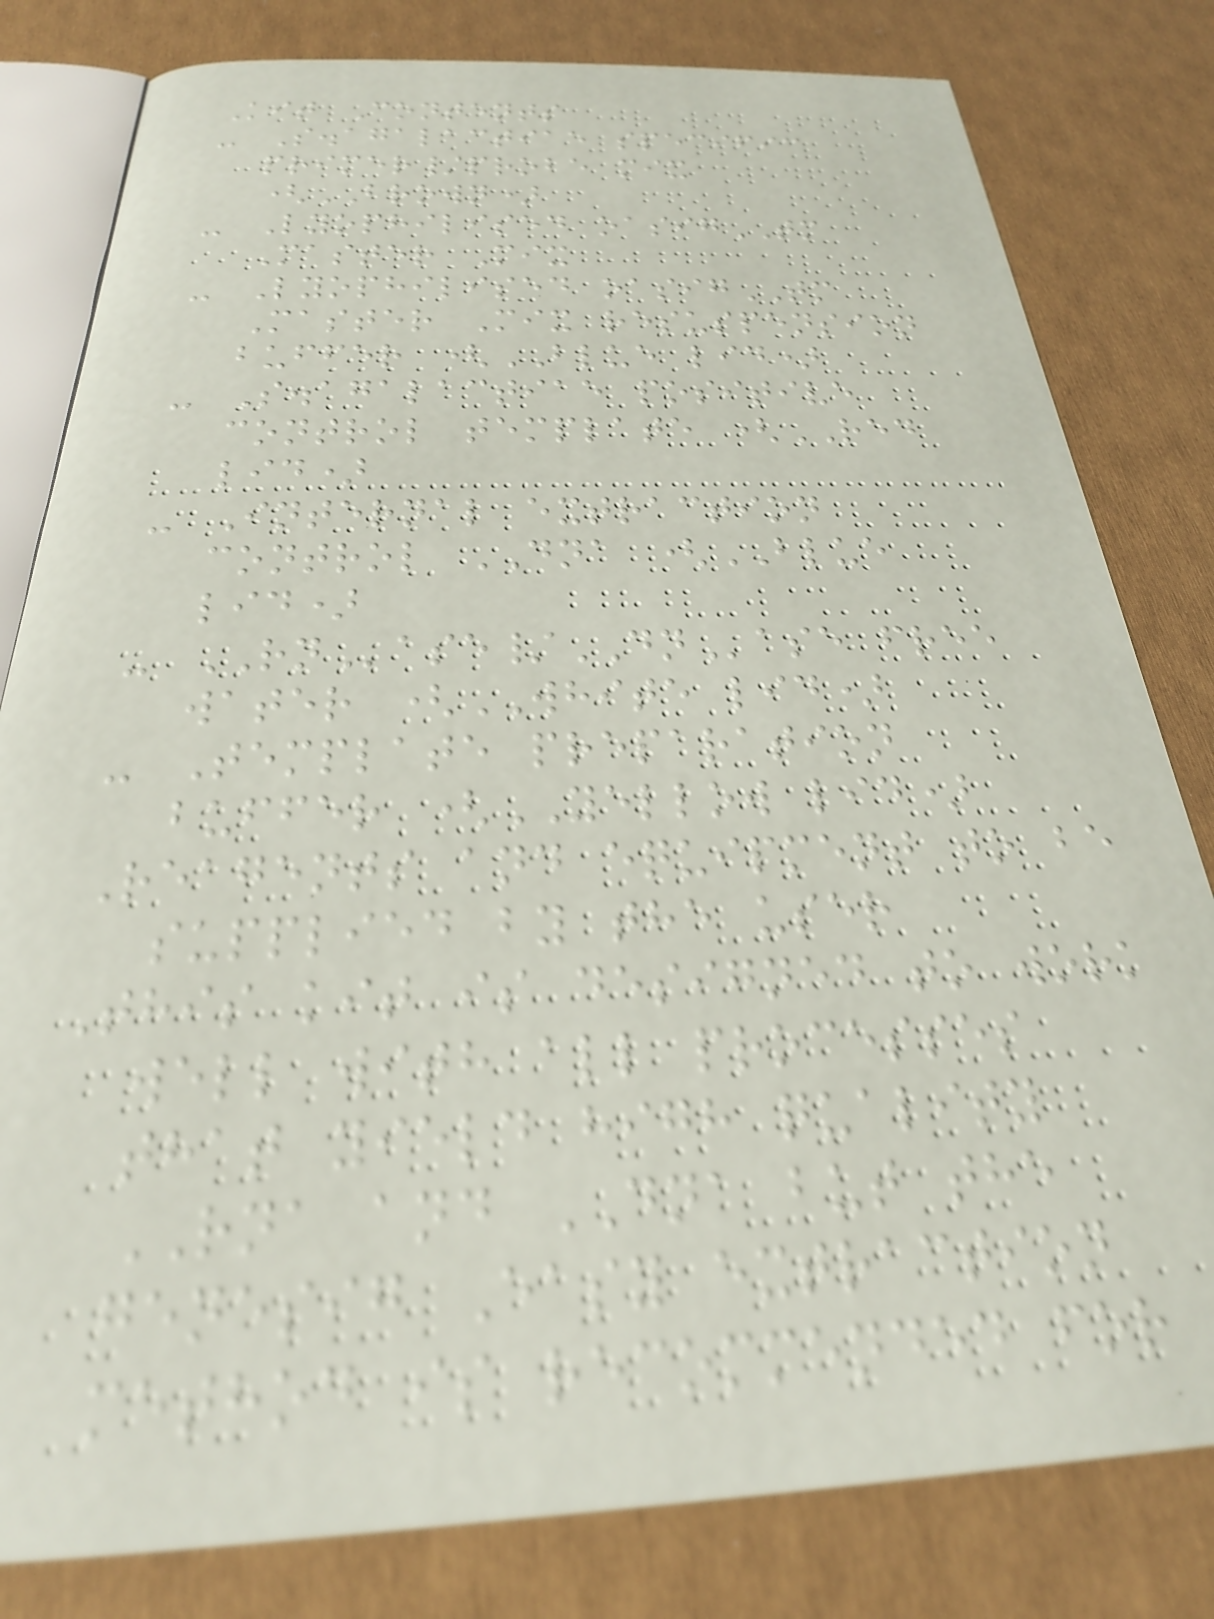Kit Contents
- S.agalactiae specific
primer/probe mix
(BROWN)
- Lyophilised oasigTM
Master Mix
- Lyophilised oasigTM
Master Mix resuspension
buffer (BLUE lid)
- S.agalactiae positive
control template (RED
lid)
- Internal extraction
control DNA (BLUE
lid)
- RNase/DNase free
water (WHITE lid)
- Template preparation
buffer (YELLOW lid)
Reagents and equipment to be
supplied by the user
This kit is designed to work
well with all processes
that yield high quality
RNA and DNA but the
genesig Easy extraction
method is recommended for
